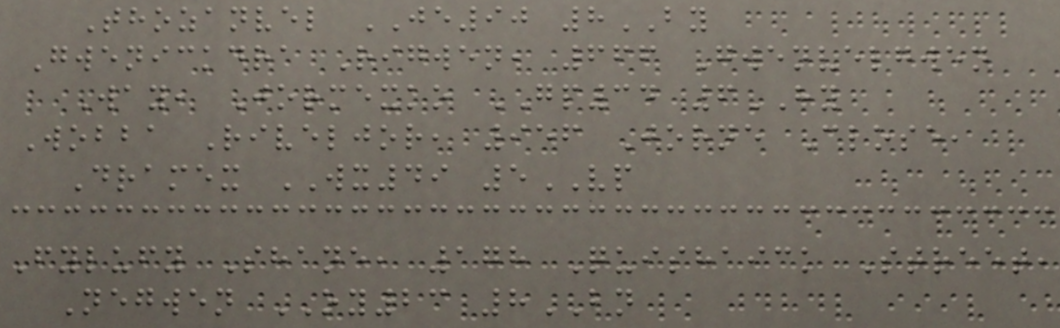Thozanvel JE90 8BY
Gwenickdra Rigwen, 666 Gwenvelgwen
Way, Jormexko GP34 6HY
Wobba Riveljor, 956 Jorne Close,
Dramex WX49 5VP
Fylufy Shane, 178 Quishaick Street,
Negwen OY23 8BN
